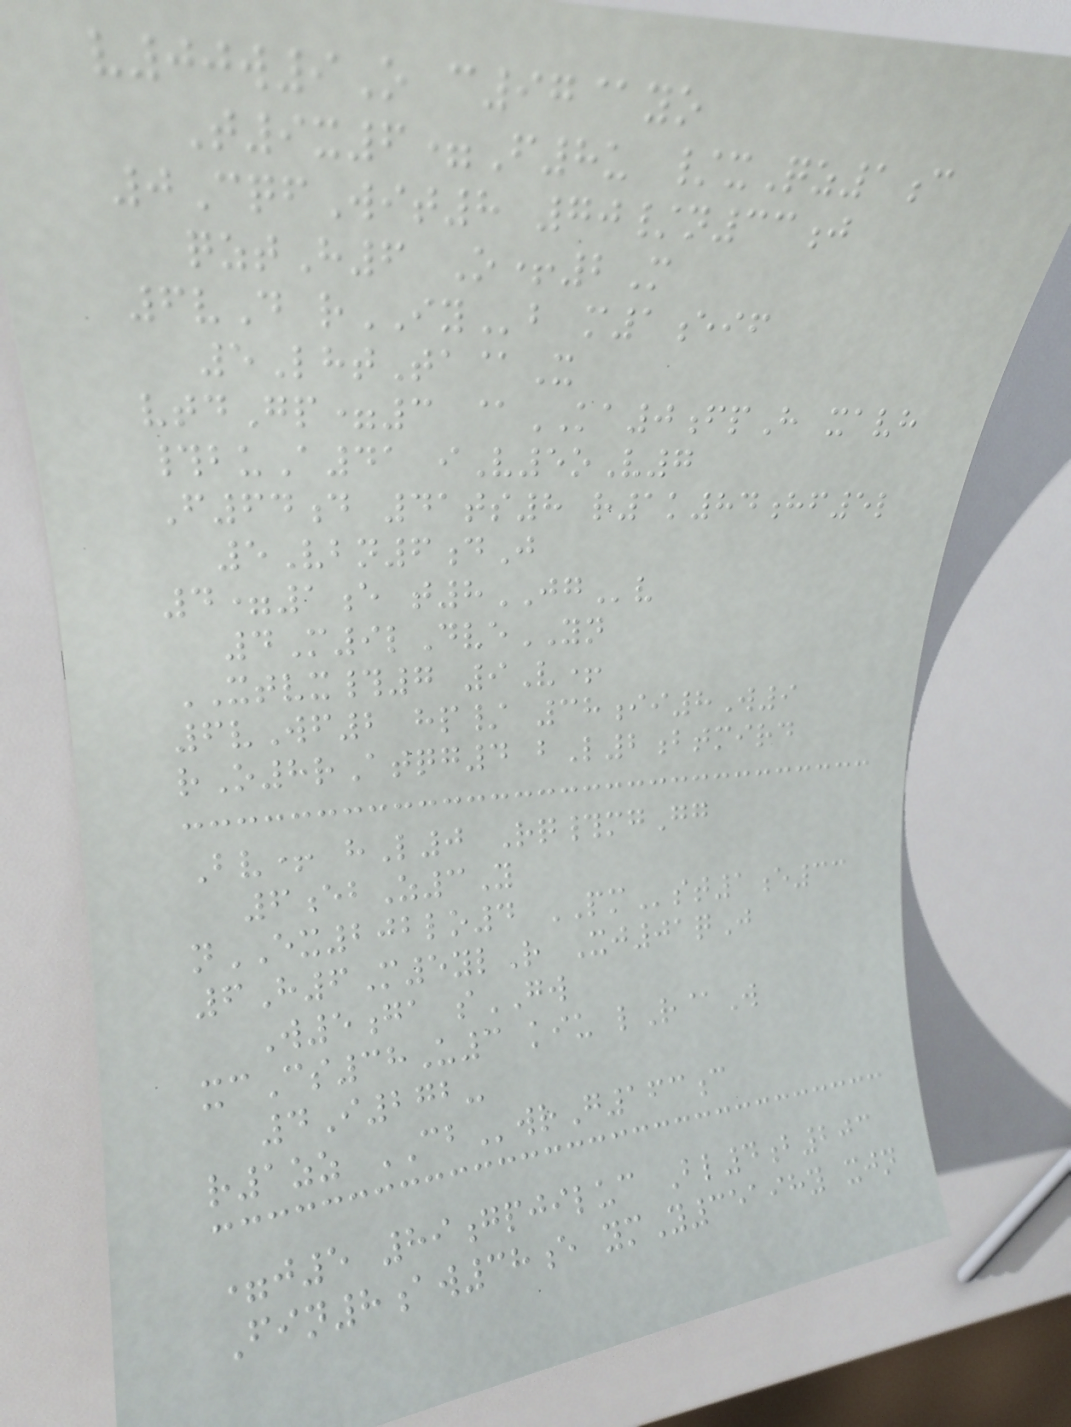v00w9O c97@yo
T9x6=F8u /xQz1c
0CqfWit8 70/n33j
qztH6 O+2M
6vD rIYb m1eif
5LhtTa@X
vtdGp=3 @KA0fpH xavh
#buA41 iV5oV7
F64d 41ts8 r1k84hf5l
5Vbn6dJ
4=1e t8JGv
4M9lDveYN
XTVX#7 9V+
6vWf2 hp/ 38ii8W9
rO8rAtqg4 bL2btmird
Bv+ hL0 Rq#mgGg
6ebZ3Y
nEX202lo4 PMst1e33
6H6M5ylR Xj01qJ
W5ga sGW
xcCs38U3 kiu lR@W
4I272-
r1zz CBwrG163c
=j5 89gpjiluc Bl4b203
Fin8aw38e ymY35198y xjn
